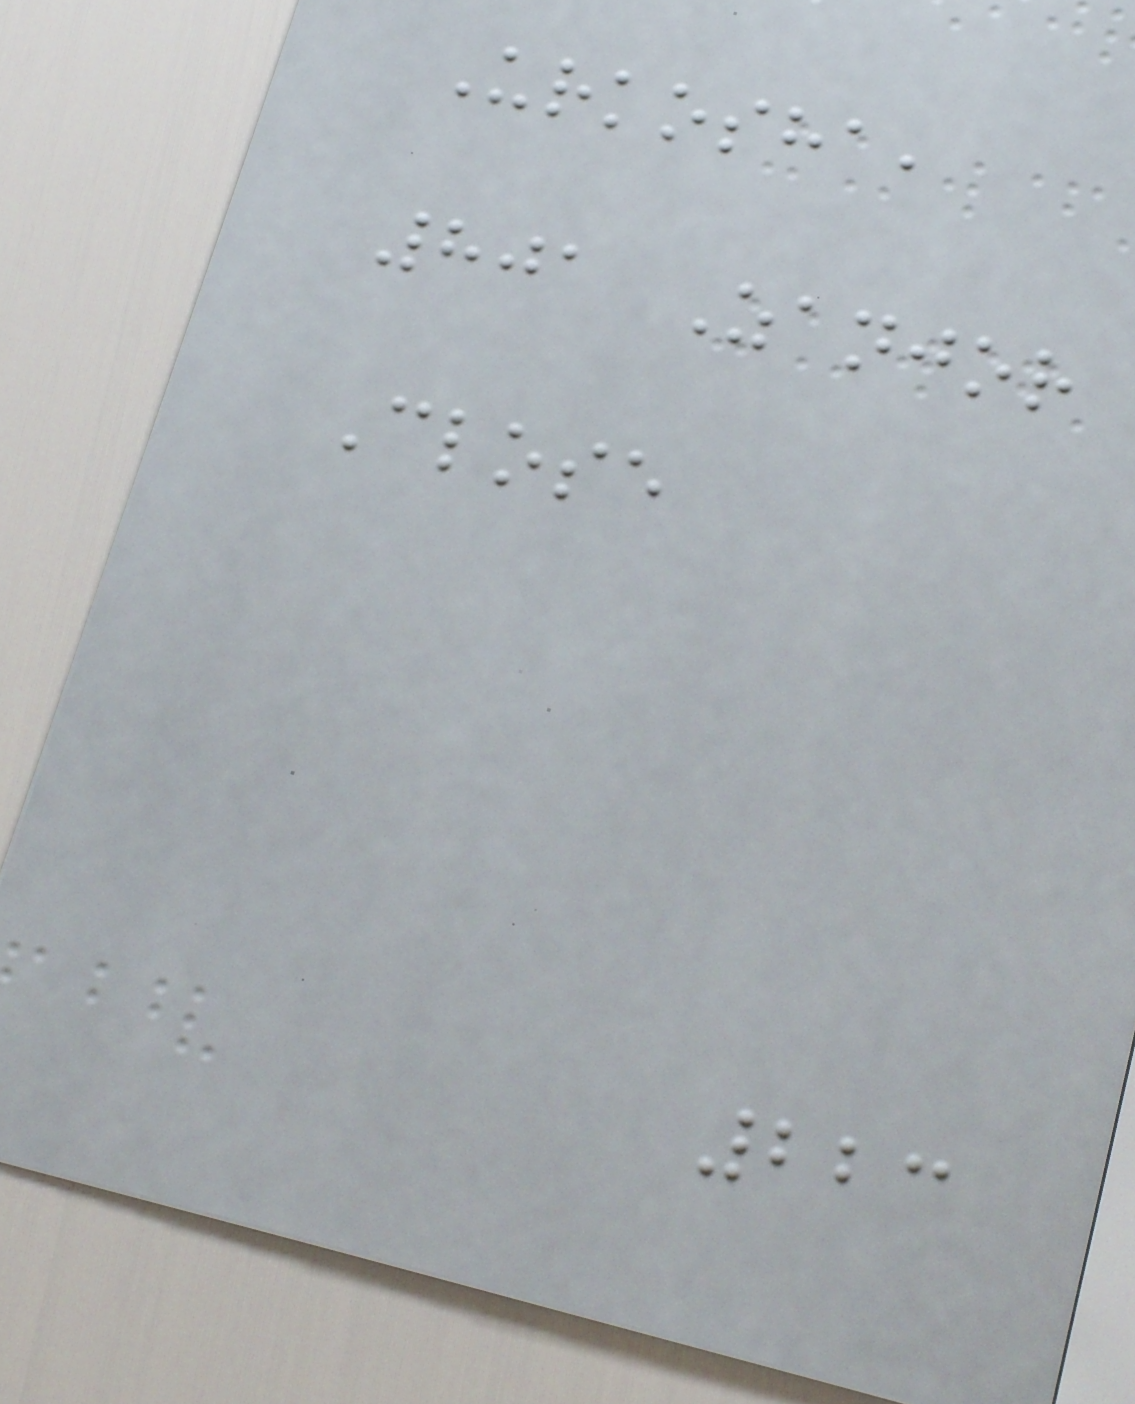Urkosha,
801 Zanjor
Close
223
